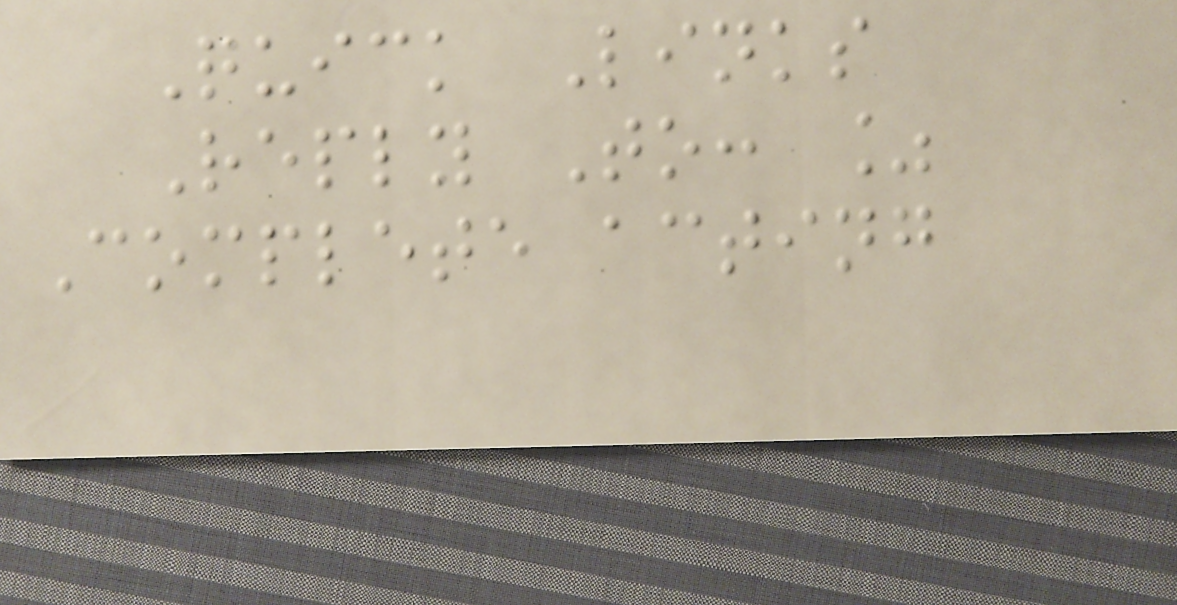Quick Links
Reply To: %
Complete acting
